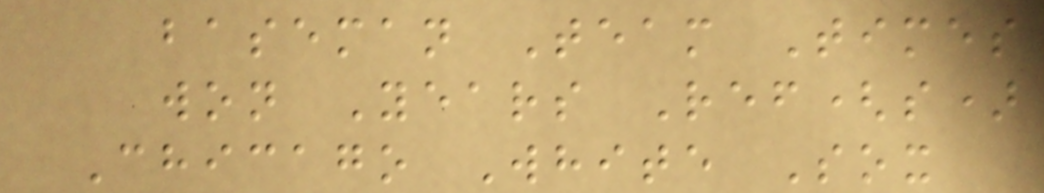baseman Team Times
won Years Ref(s)
Chicago White Sox
